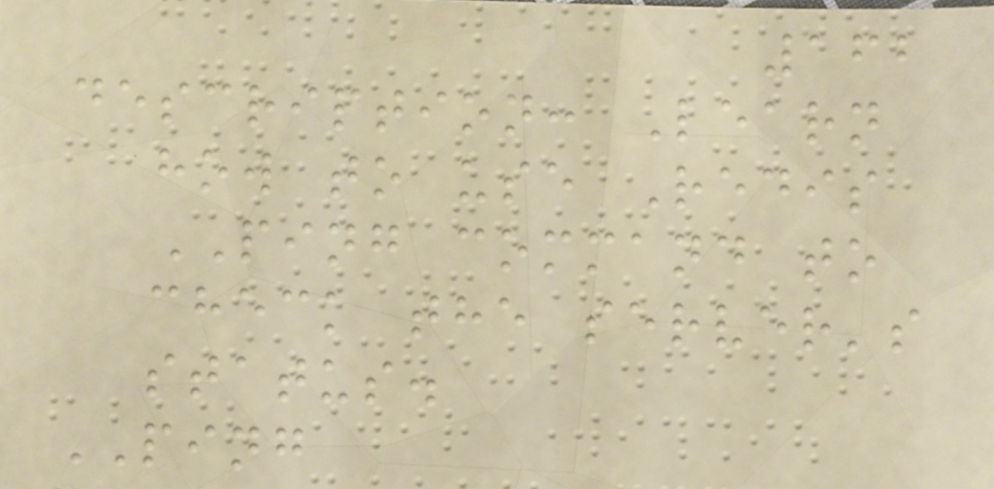162
description: Learn
how to use Redis
PING command to
check the server's
status.
PING
